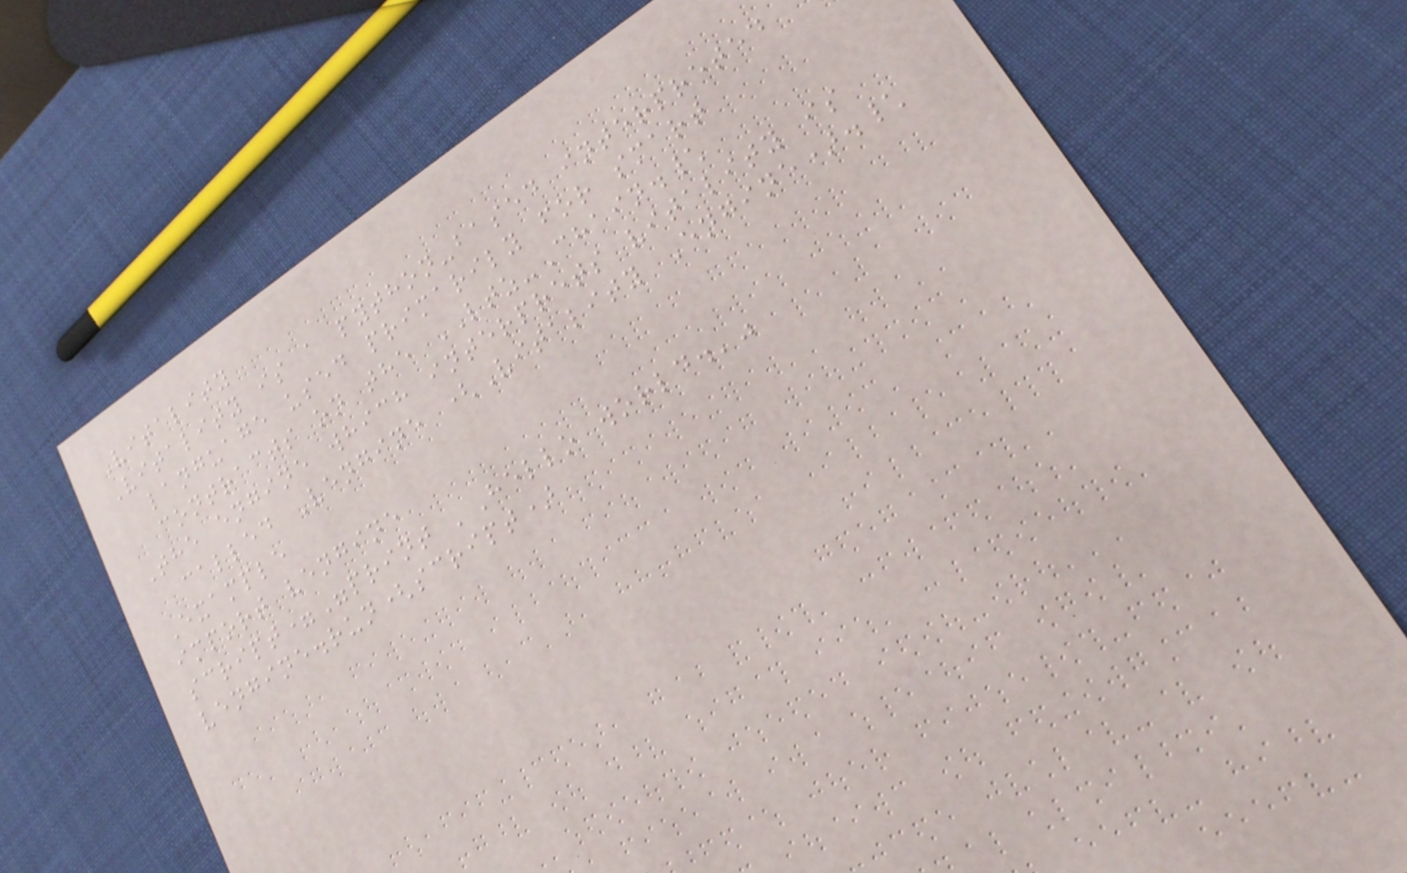Vitality
Vitality is a python-based interpreted
language used primarily for smart
contracts on the LTZ-Chain.\
The engine which interprets vitality is
called Vengine (Vitality Engine).\
Example
import vengine
script="print 'Hello world.'"
vengine.run(script)
